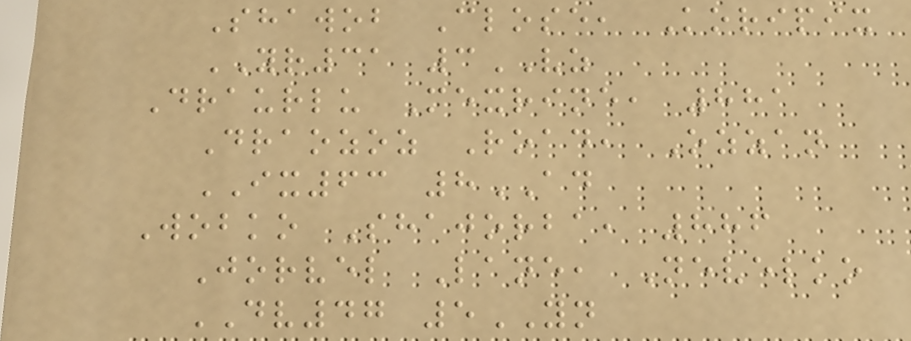Shawob Close, Koripix
YR31 3VZ
Draurlu Mexrine, 881
Draozoz Road, Ozzan
IX63 8AD
Wobko Shajorba, 886
Jorvel Lane, Nevelko
DV47 5YN
